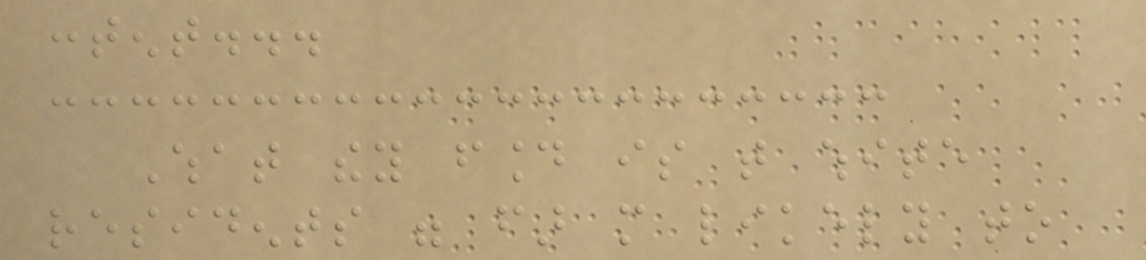content...
What they found is that white
residents were far more likely to
